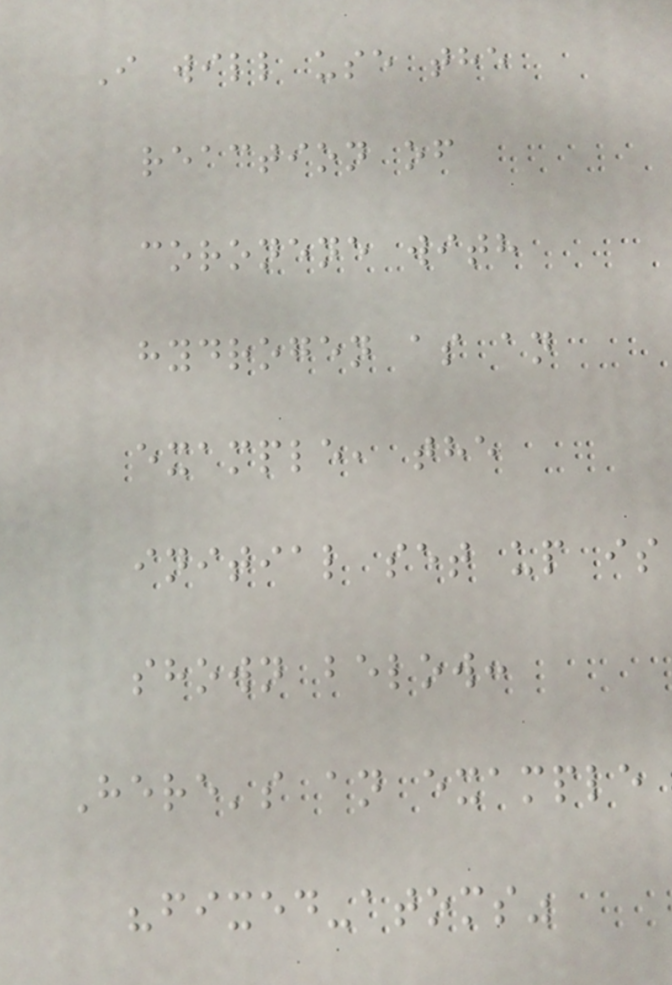I will use the
reaction of
coronene with
hydrogen as an
example, the
initial set up is
shown below:
Here's an example
"fixed-atoms"
